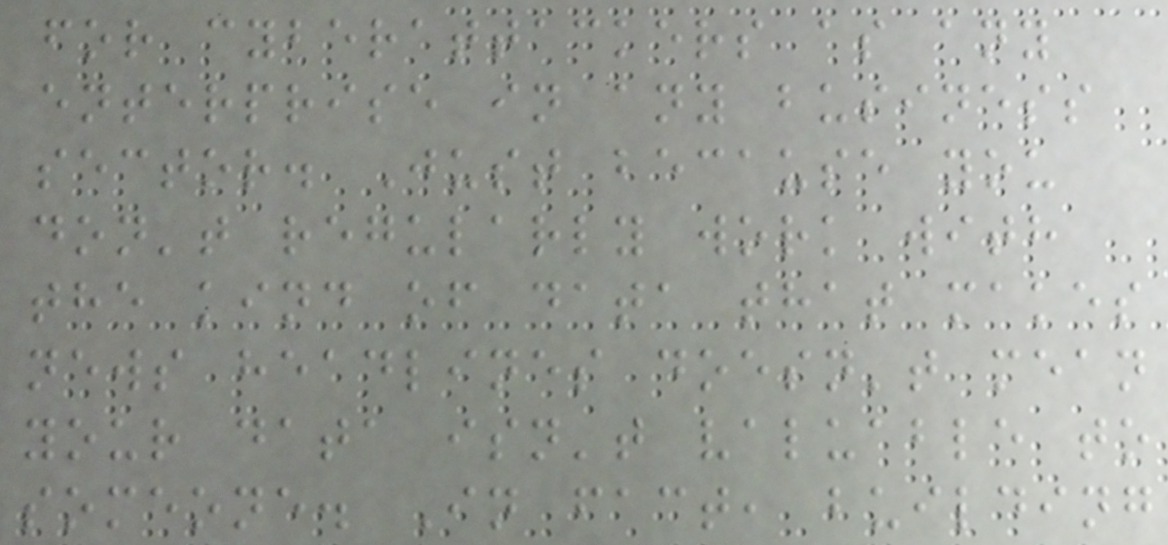for cyberattackers as any
enterprise in any business
sector. Just because you
don't regularly work with
the kind of data that makes
news headlines doesn't mean
your data isn't valuable to
someone. In fact, building
